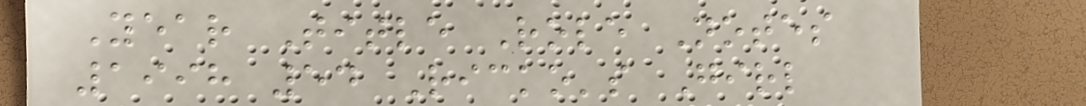Year Title Role Notes
1998 54 Ricko's Girl
